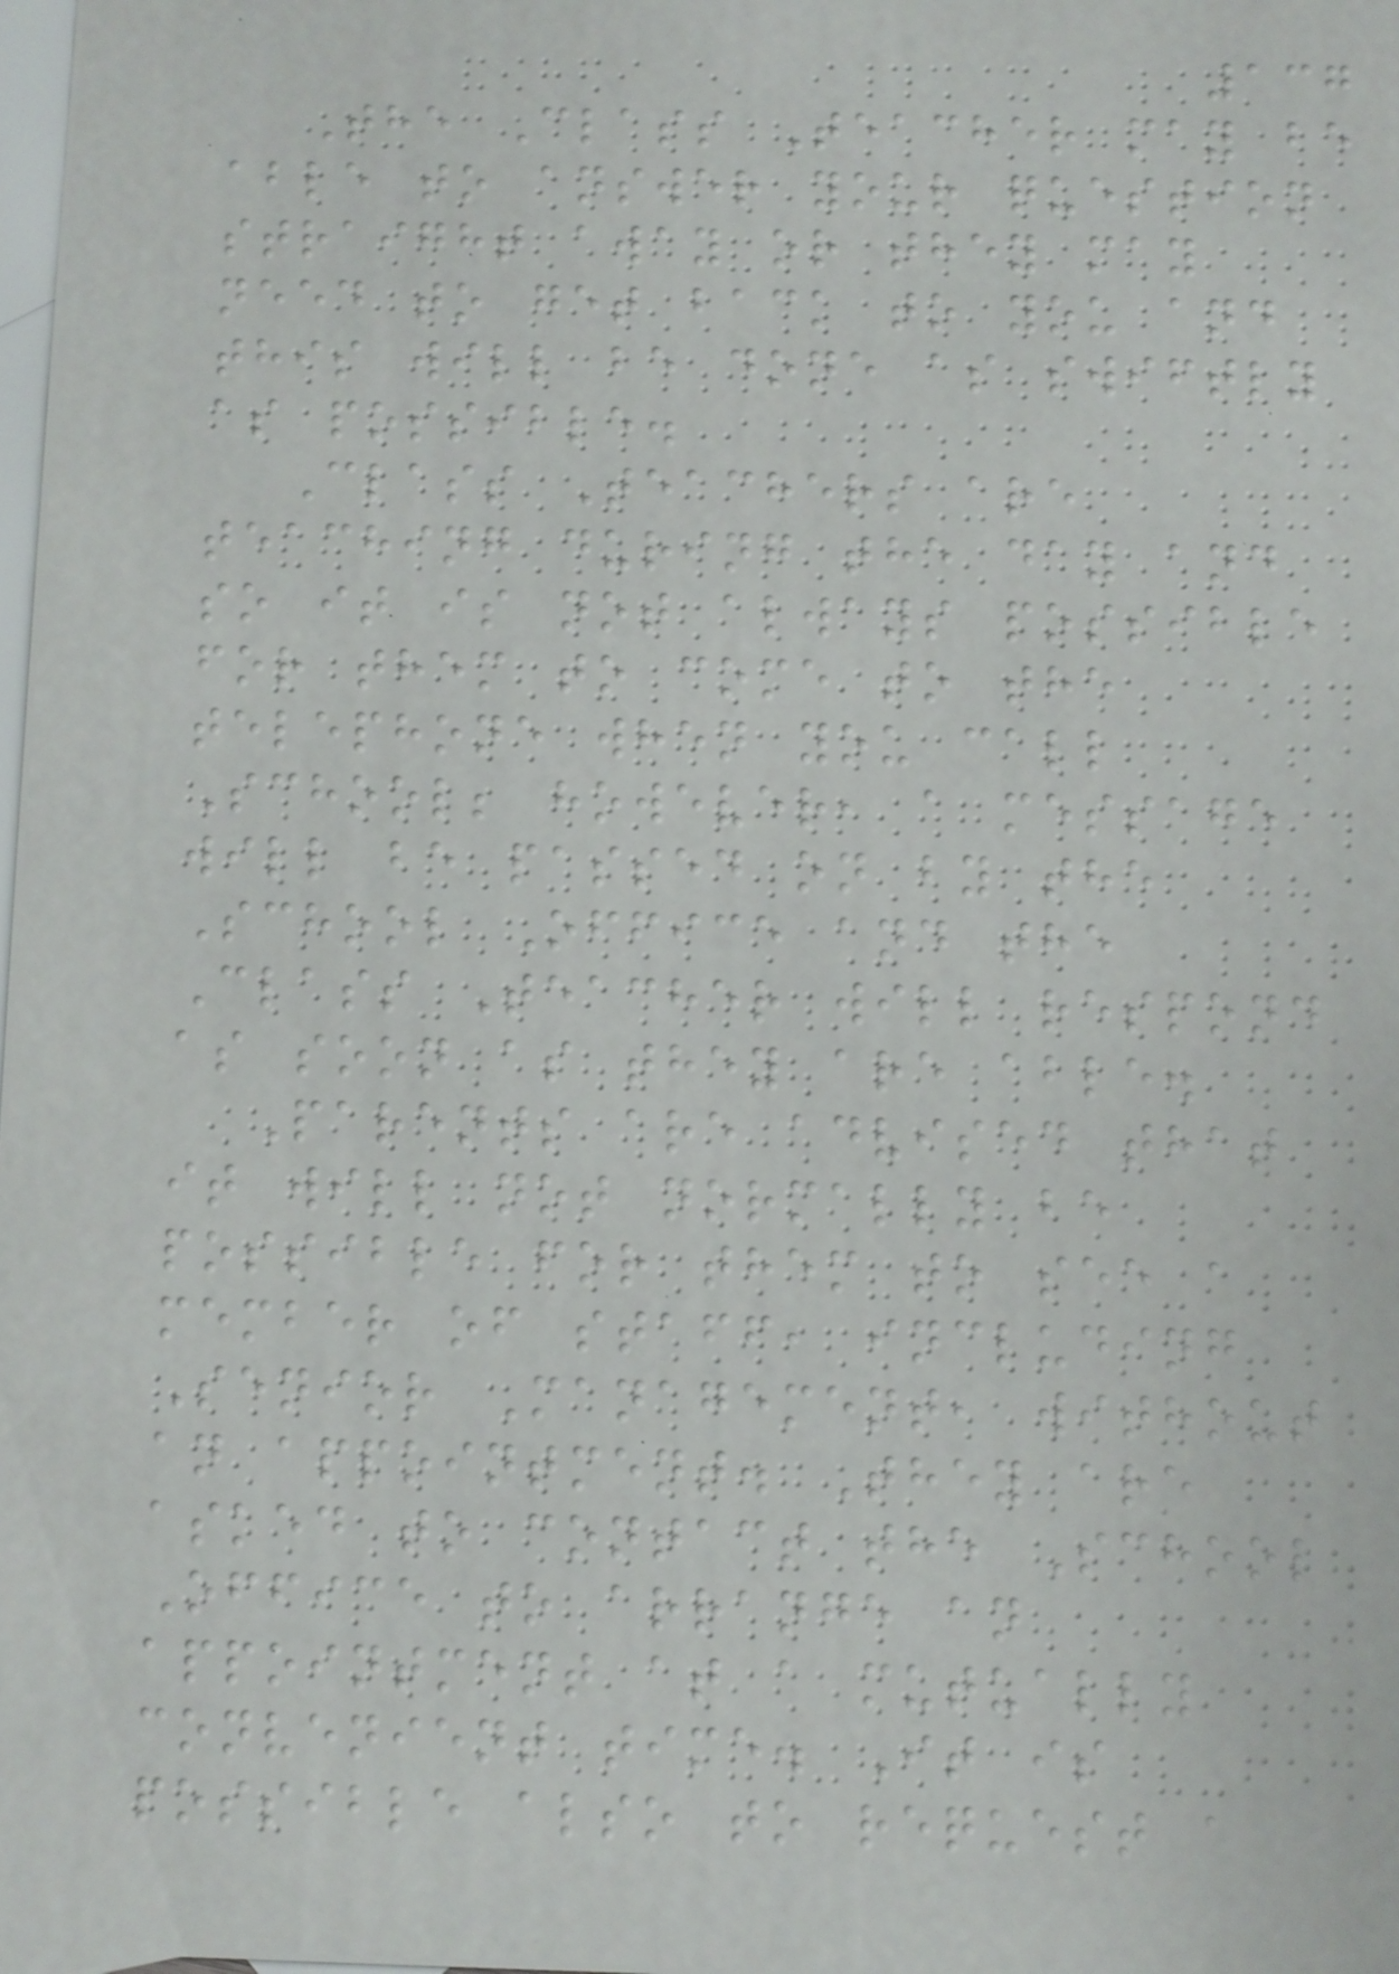137
The Class Teacher may be
able to answer your question
straight away or they may
need to get back to you and
this will be done as swiftly
as possible.
Class Teachers are
teaching during the day and
so it is not always possible
for them to come to the
telephone when you call
School; however, a message
will be passed on by the
School Office and the
Class Teacher will respond
as soon as they are able.
Parents are advised that
it will not normally be
possible for them to see a
member of staff, including
Senior Management, without
an appointment. They are
asked to contact the School
Office to arrange an
appointment at a mutually
convenient time. It is
possible also to request a
